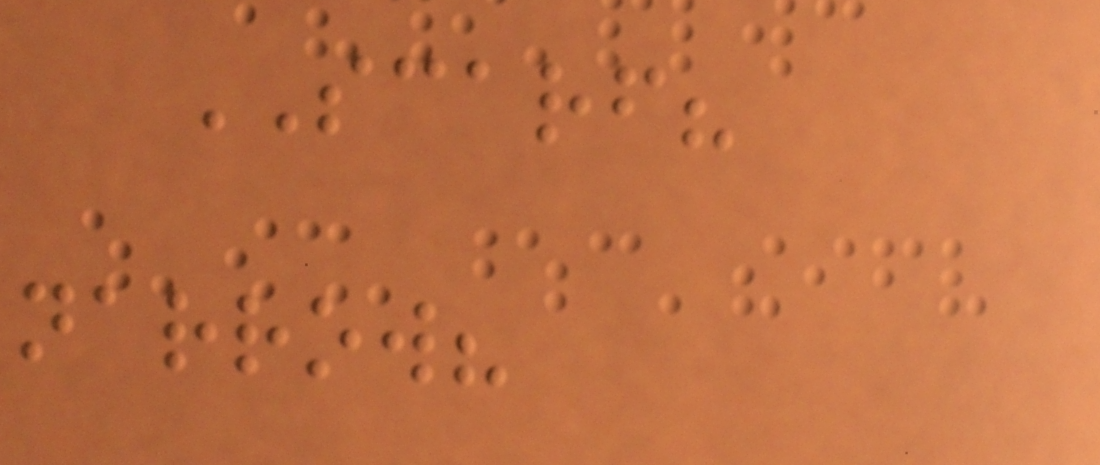SCARF?
narrow?
